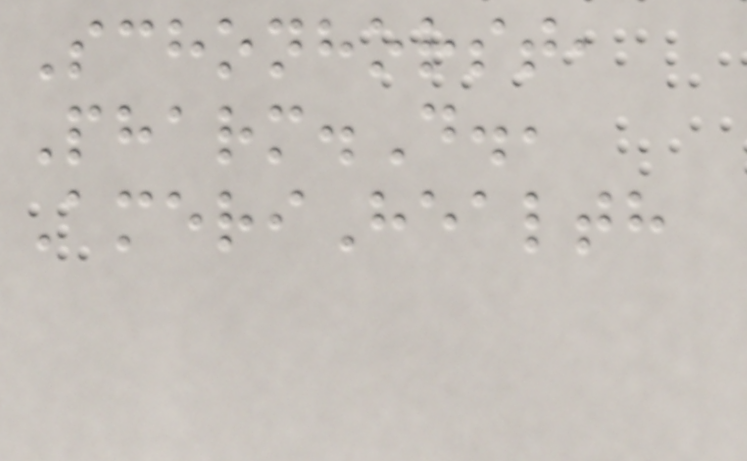Schonhorst,
Pharm.D.,
AmeriHealth
